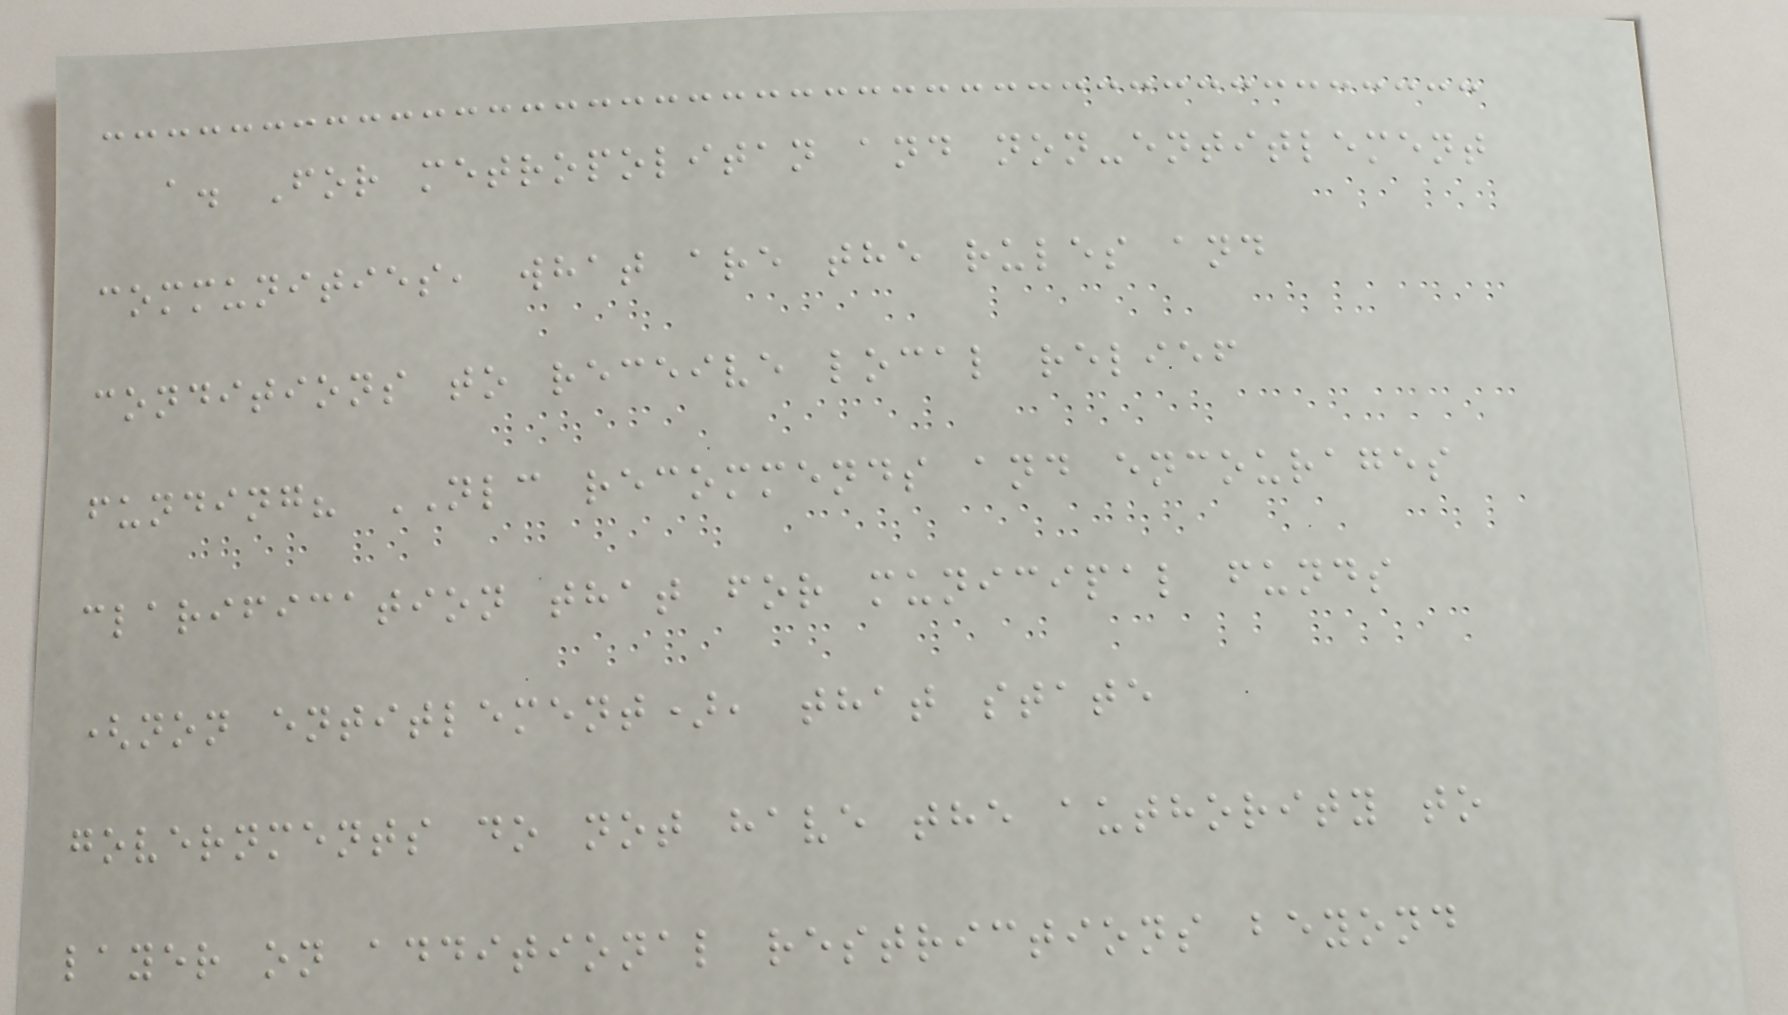a. For metropolitan and non-entitlement
communities, what are the rules and
conditions to receive local relief
funding? NLC recommends and encourages
clarification that for municipal funds
(non entitlement), that state
governments do not have the authority to
layer on additional restrictions beyond
